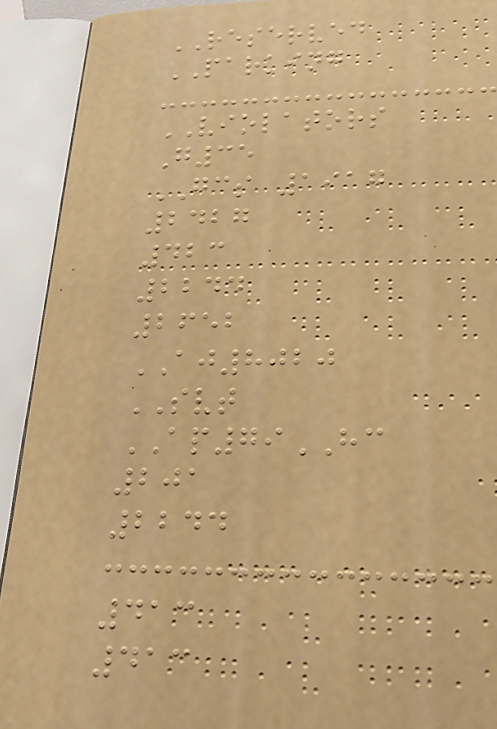RESERVED
PARKING
VIOLATORS
G35
GCS 1917
2427
423
2244
2652
AJ8020
SVT
AP79HC
201
2244
413
413
